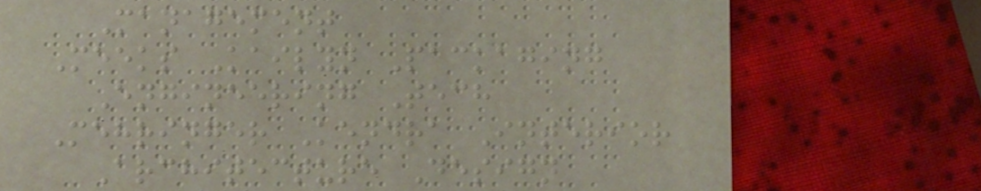Management
Meeks Kailyn Packaging
Engineering Tech
Mehringer Kendra Interior
Architecture Design
